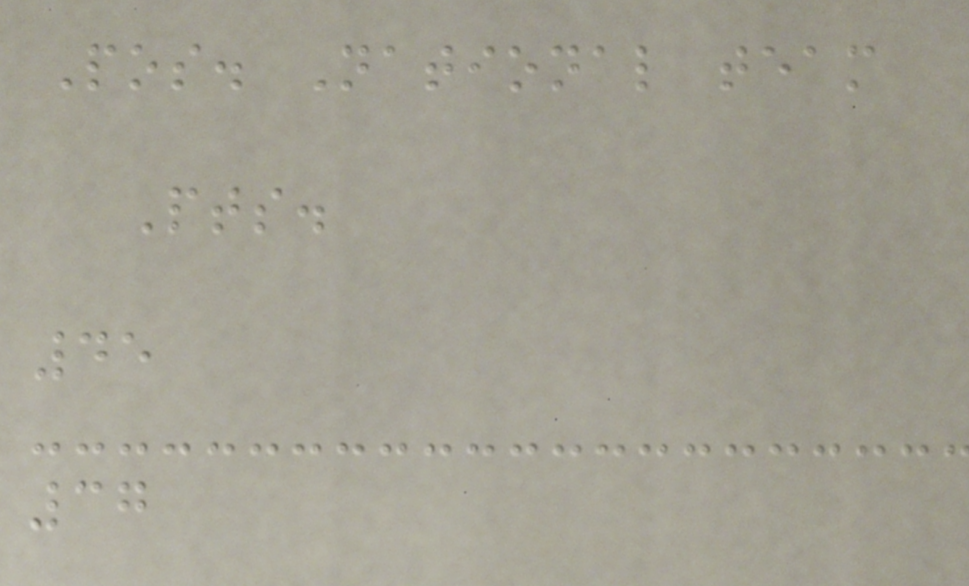Pos. National team
Pts.
45
37
